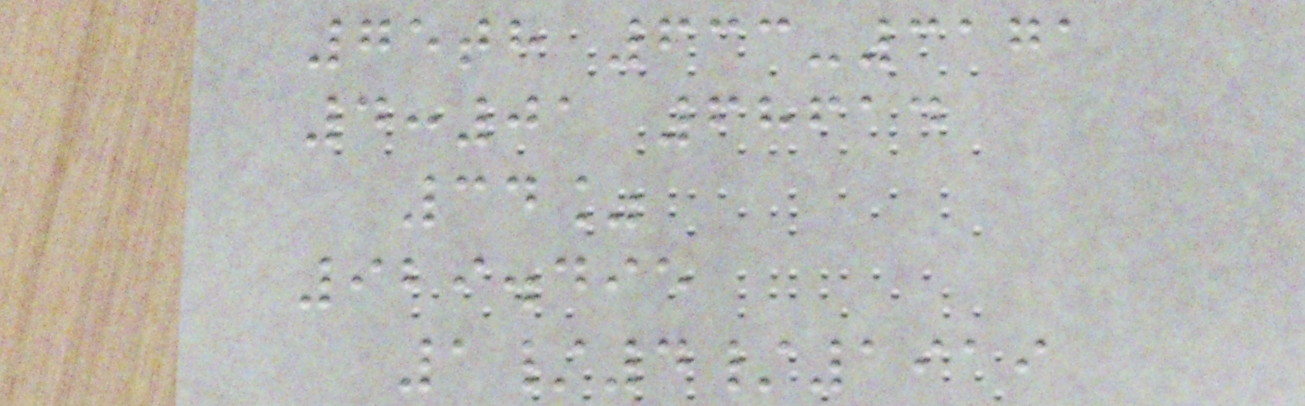75th 633-3171
4:01 68614
34%
929.495
1/4/1919
